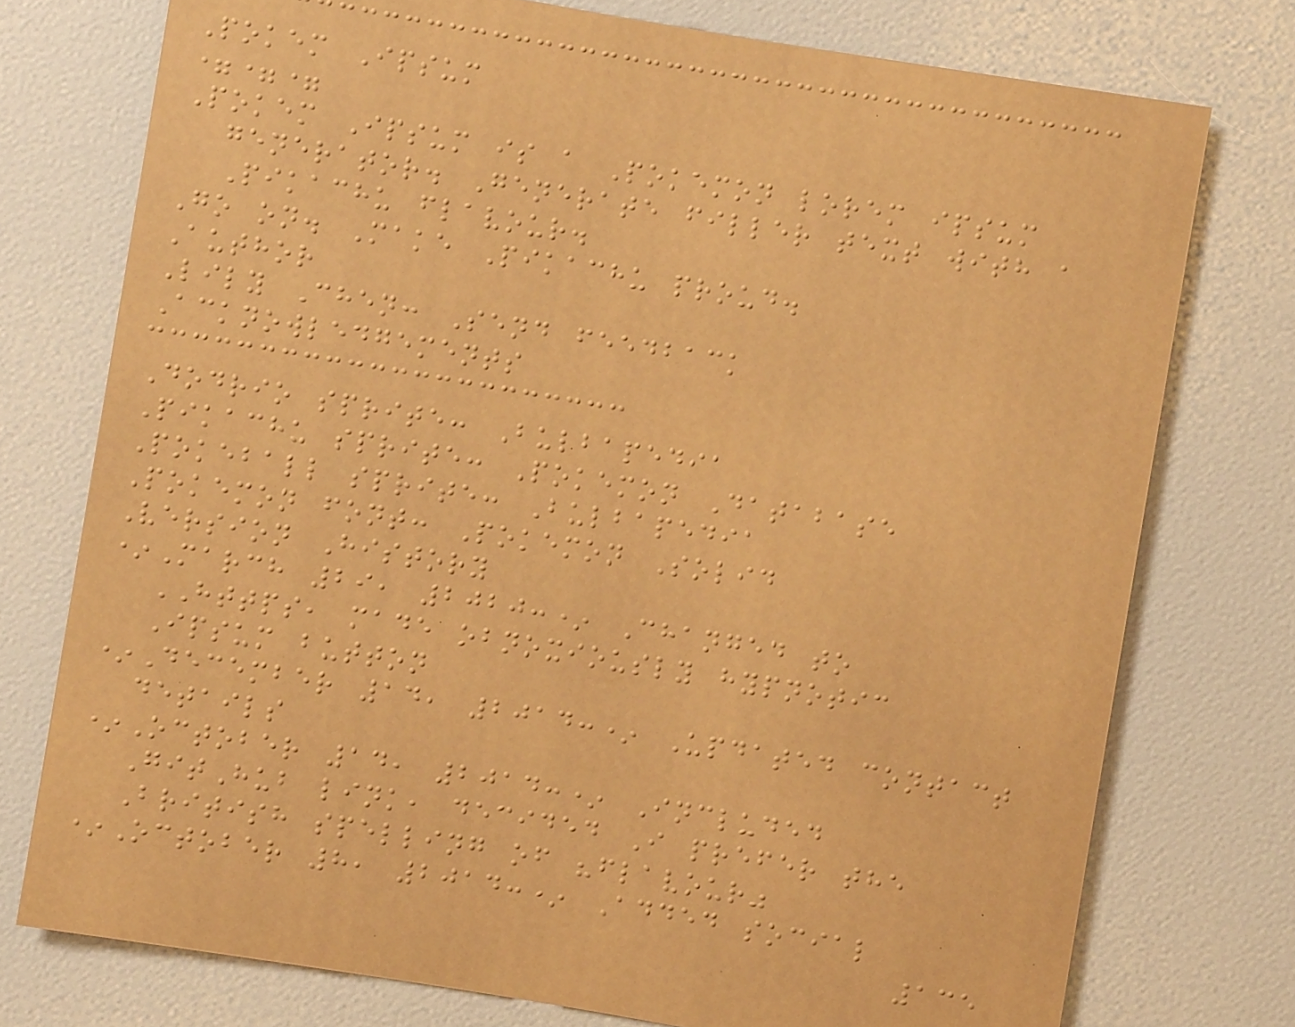Pokem Ipsum
===
Pokem Ipsum is a Pokemon lorem ipsum
generator. Generate filler text with a
Pikachu flavour.
Go on. Make Pikachu proud.
Author
Lily Chen: Send feedback
Acknowledgements
Dodrio sprite: Bulbapedia
Pikachu sprite: Pokemon Database
Pokeball sprite: Bulbapedia
Pokemon font: Pokemon Solid
Version History
*March 29, 2020:* Changed to
HTTPS, made obnoxiously hypnotic
Ipsum button
*December 14, 2014:* Updated contact
details
*October 14, 2014:* Included
GitHub link, decided I prefer the
British spelling of "flavour"
*October 8, 2014:* Added social
135
